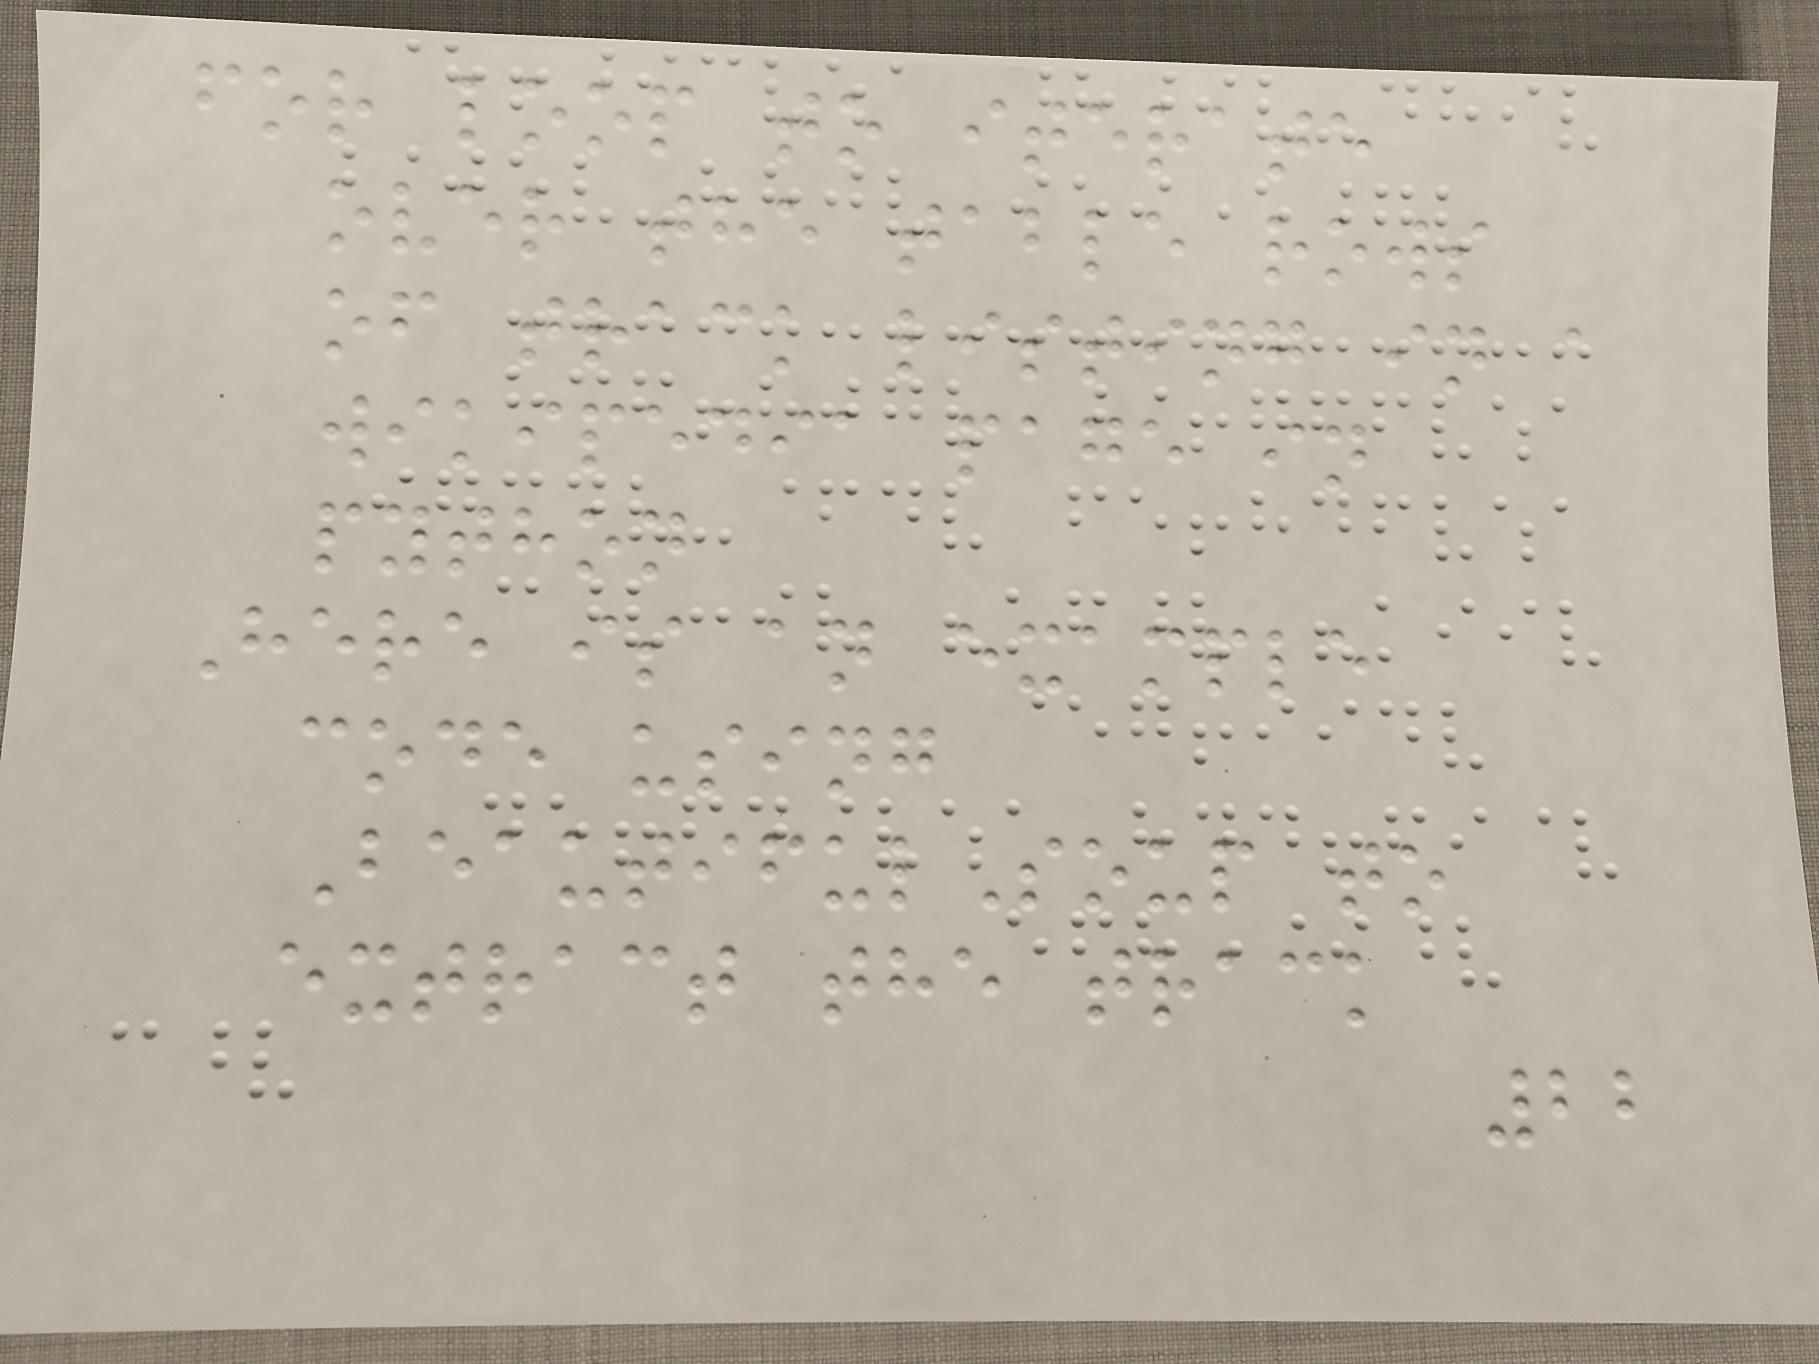for loop to iterate
over the table rows
of track listing in a
wikipedia page in
python
Here is an example
code using
BeautifulSoup to
extract the track
22
